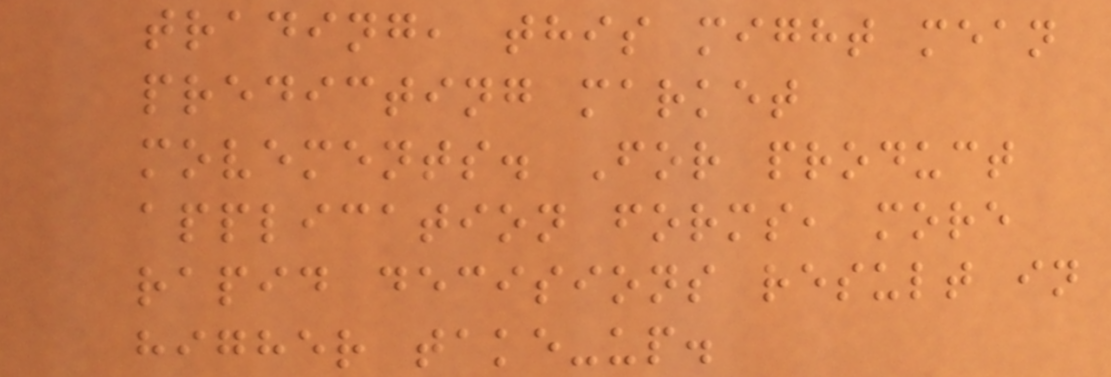trading, this might mean
predicting market
movements. For product
application forms, more
rapid decisions result in
higher take-up.
